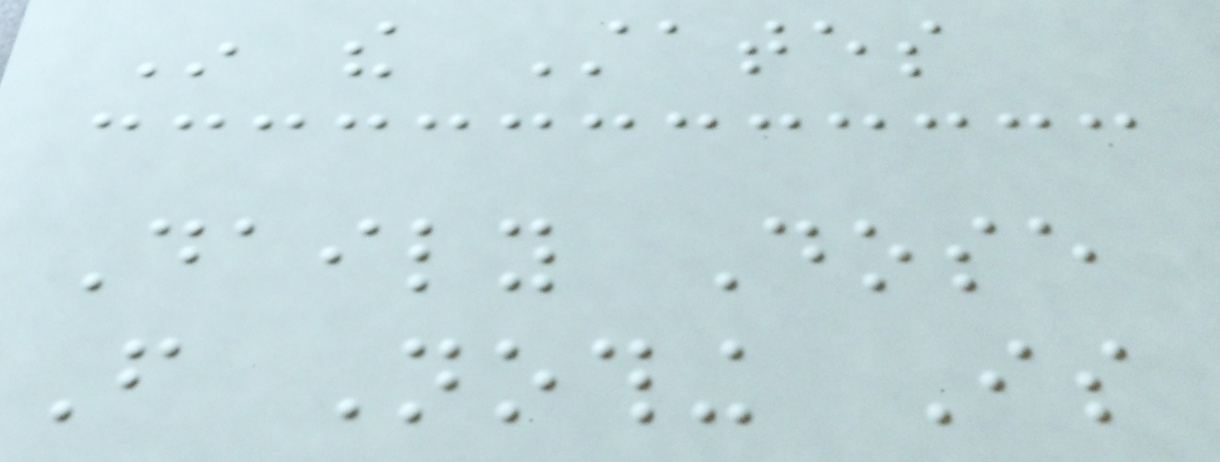In the States
Daily Dose
From Nothing Is
